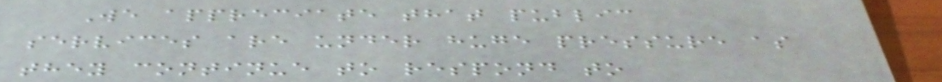We appreciate that public
services are under huge pressure as
they continue to respond to
